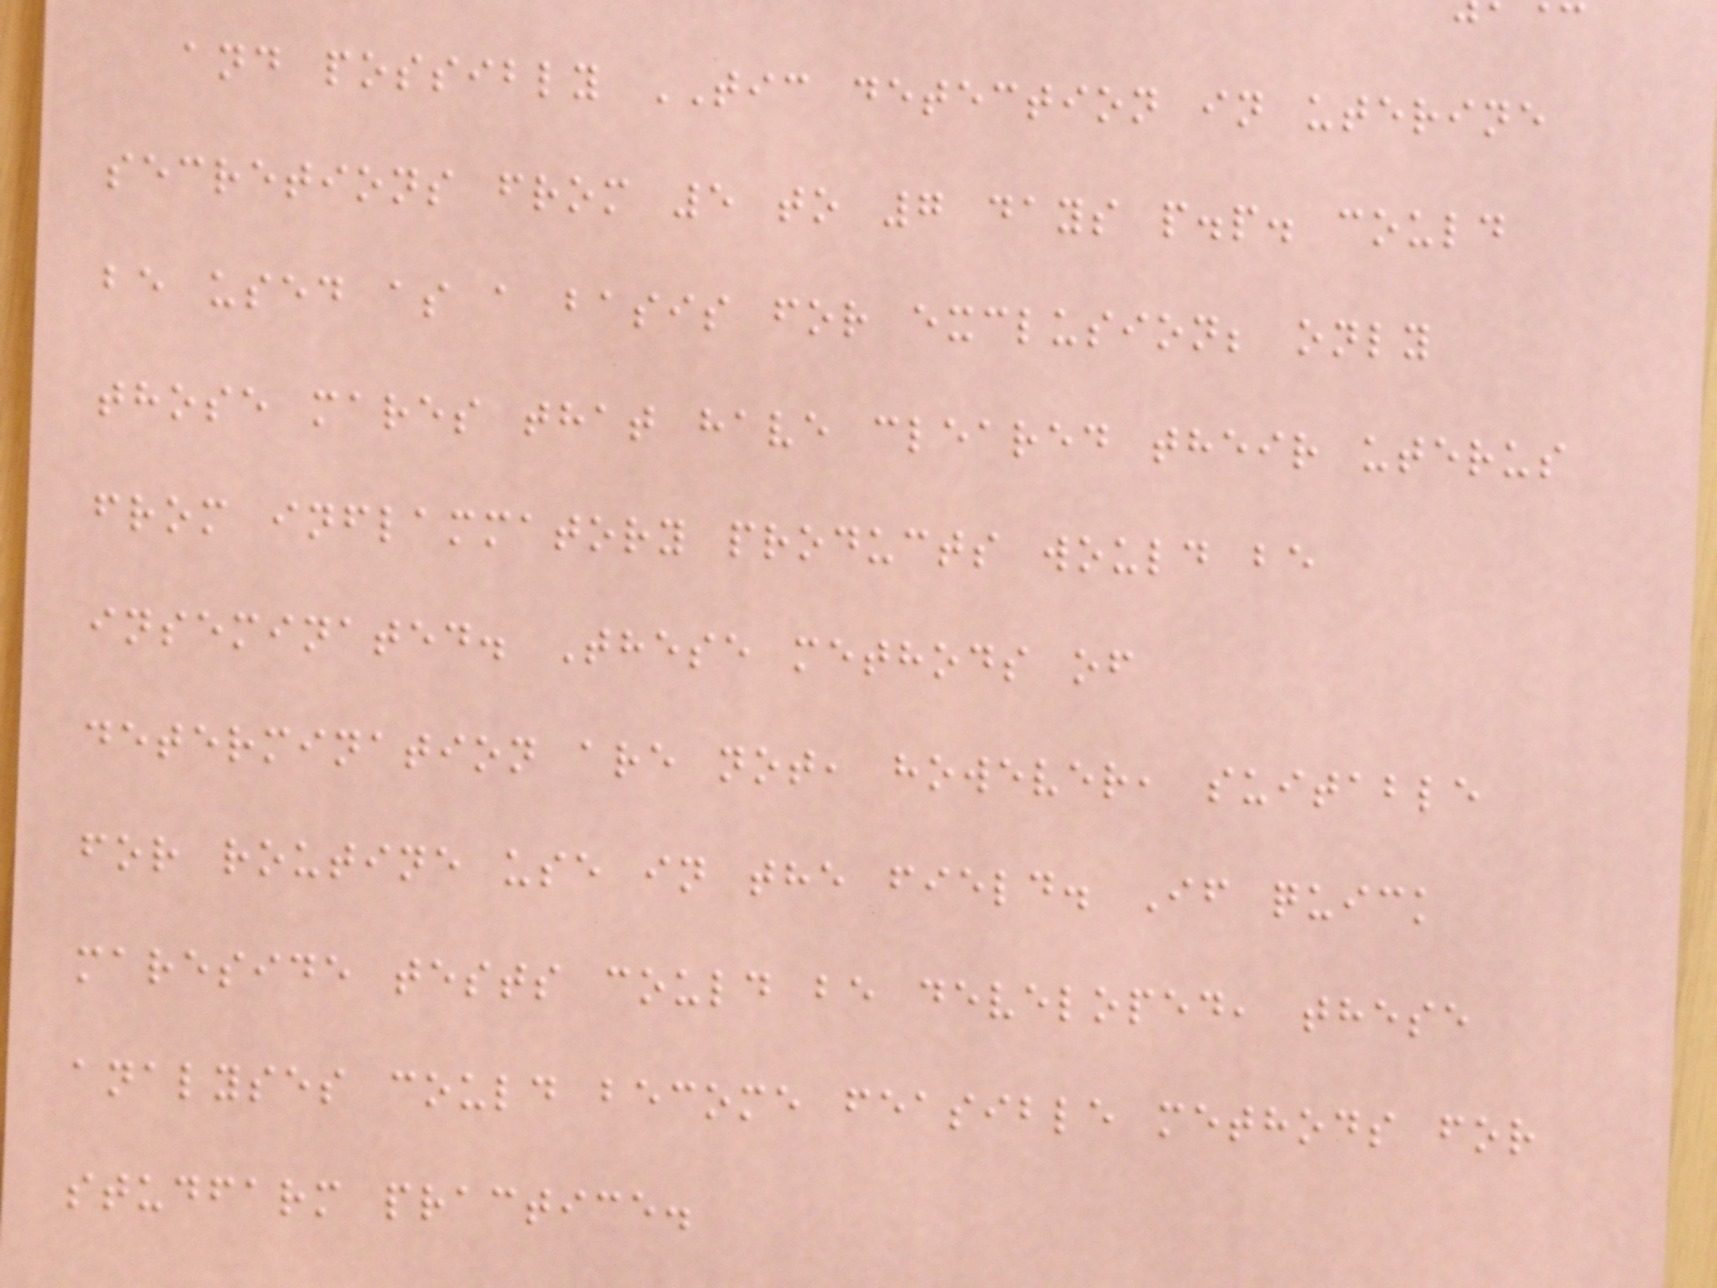and possibly TIC detection in uterine
secretions from 5 to 7 days p.p. could
be used as a basis for exclusion; only
those mares that have cleared their uterus
from inflammatory products would be
inseminated. These methods of
determination are not, however, suitable
for routine use in the field. If quick
mareside tests could be developed, these
analyses could become feasible methods for
studfarm practice.
